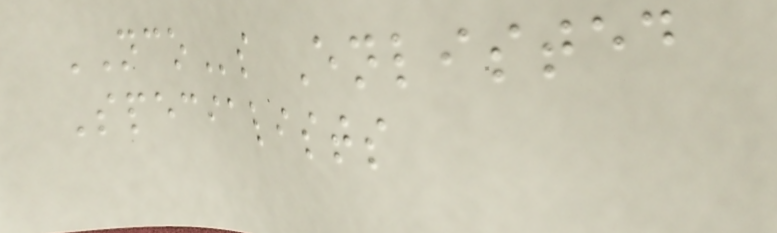NCOs Enlisted
Specialists
